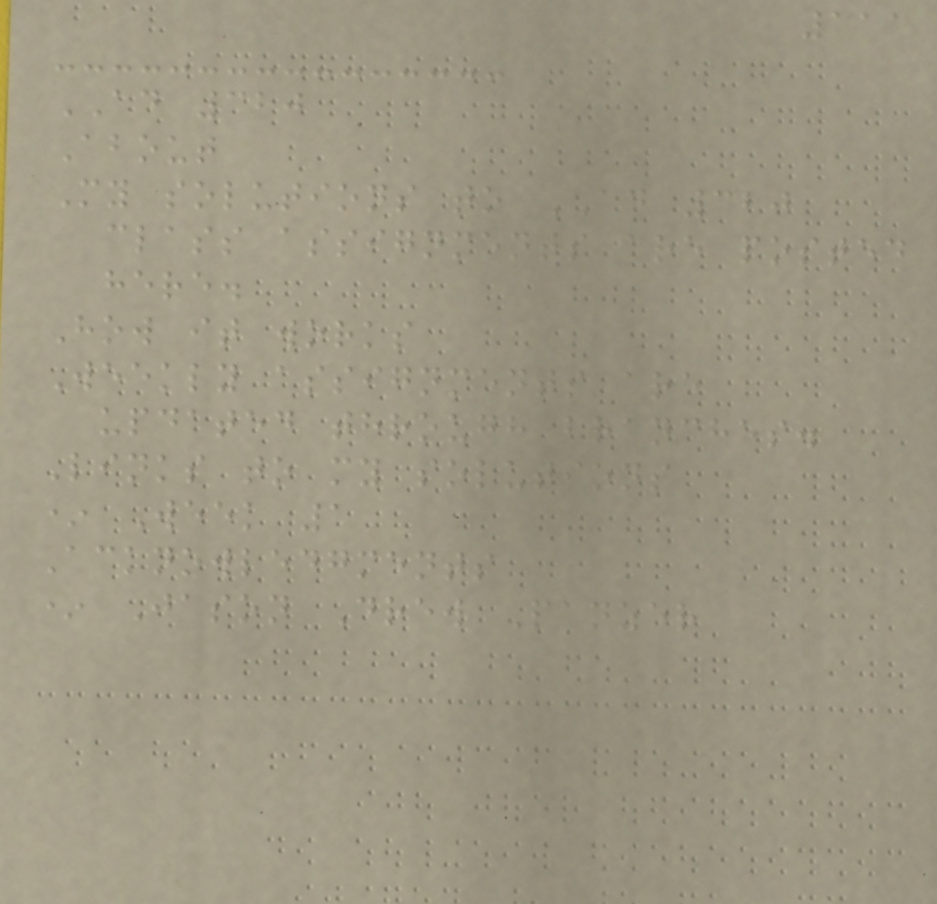111
AD 320
About
My solutions to AD 320
class assignments are posted
here.
How it works
Weekly assignments are
updated through branches.
Links to my solutions
* Week 1
Acknowledgments
* Jason Drew Panzer
